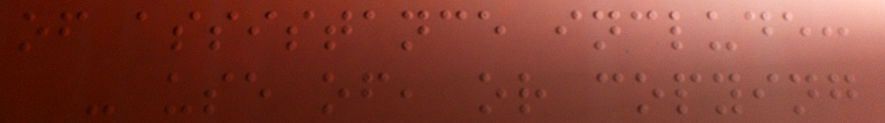of assistance include:
- use of, or copying
